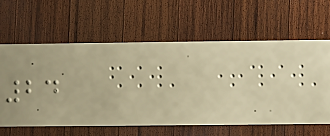24
